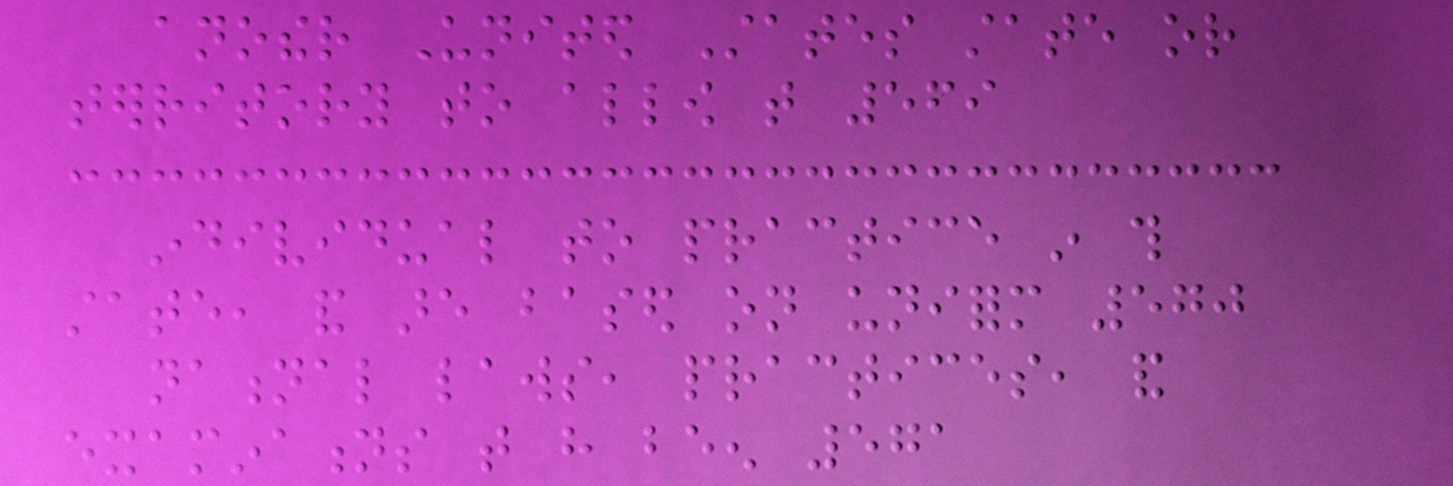another United States state or
territory to allow that 569
individual to practice in this
state, and are based on uniform 570
national laws, practices, and
examinations that have been 571
